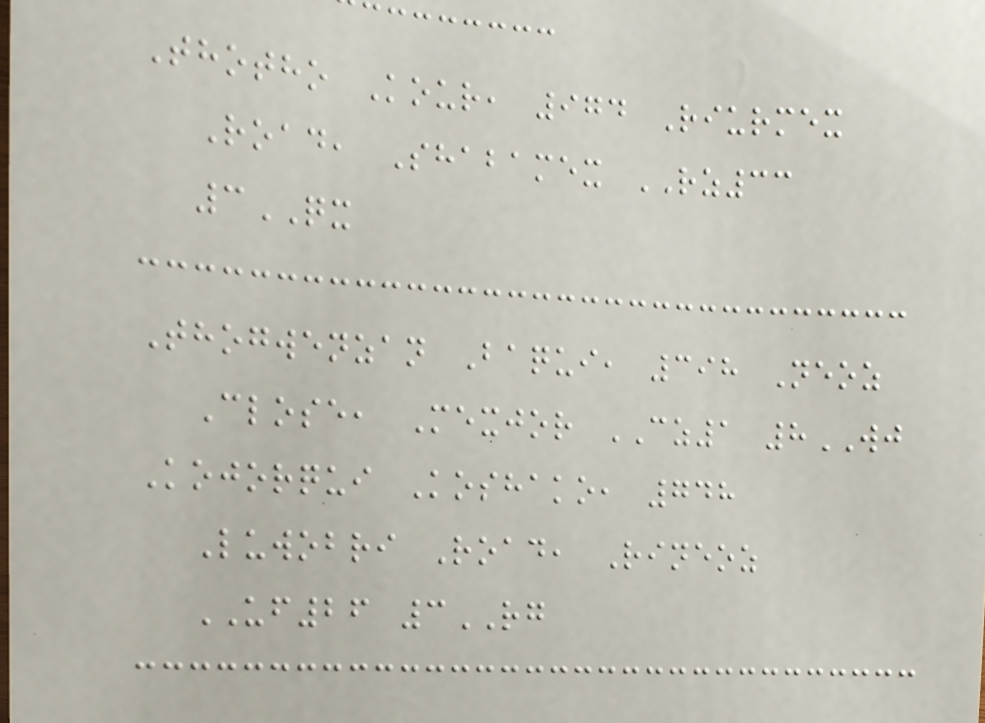Thotho Kour, 974 Riurmex
Road, Shabamex RZ33
3QX
Thogwenzan Baqui, 398 Neoz
Close, Mexjor CZ1 8WJ
Kojorqui Koshako, 748
Luwobri Road, Rineoz
UF26 3RG
